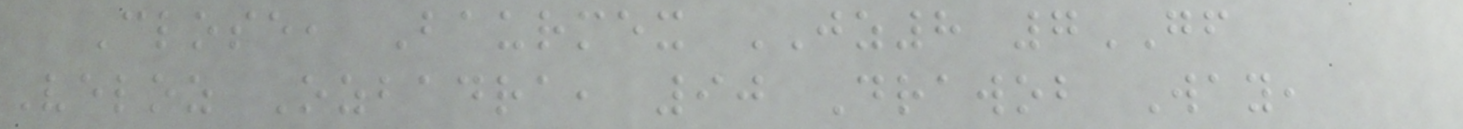Close, Baurmex JZ8 7GF
Veloz Ozbadra, 90 Drawob Way,
